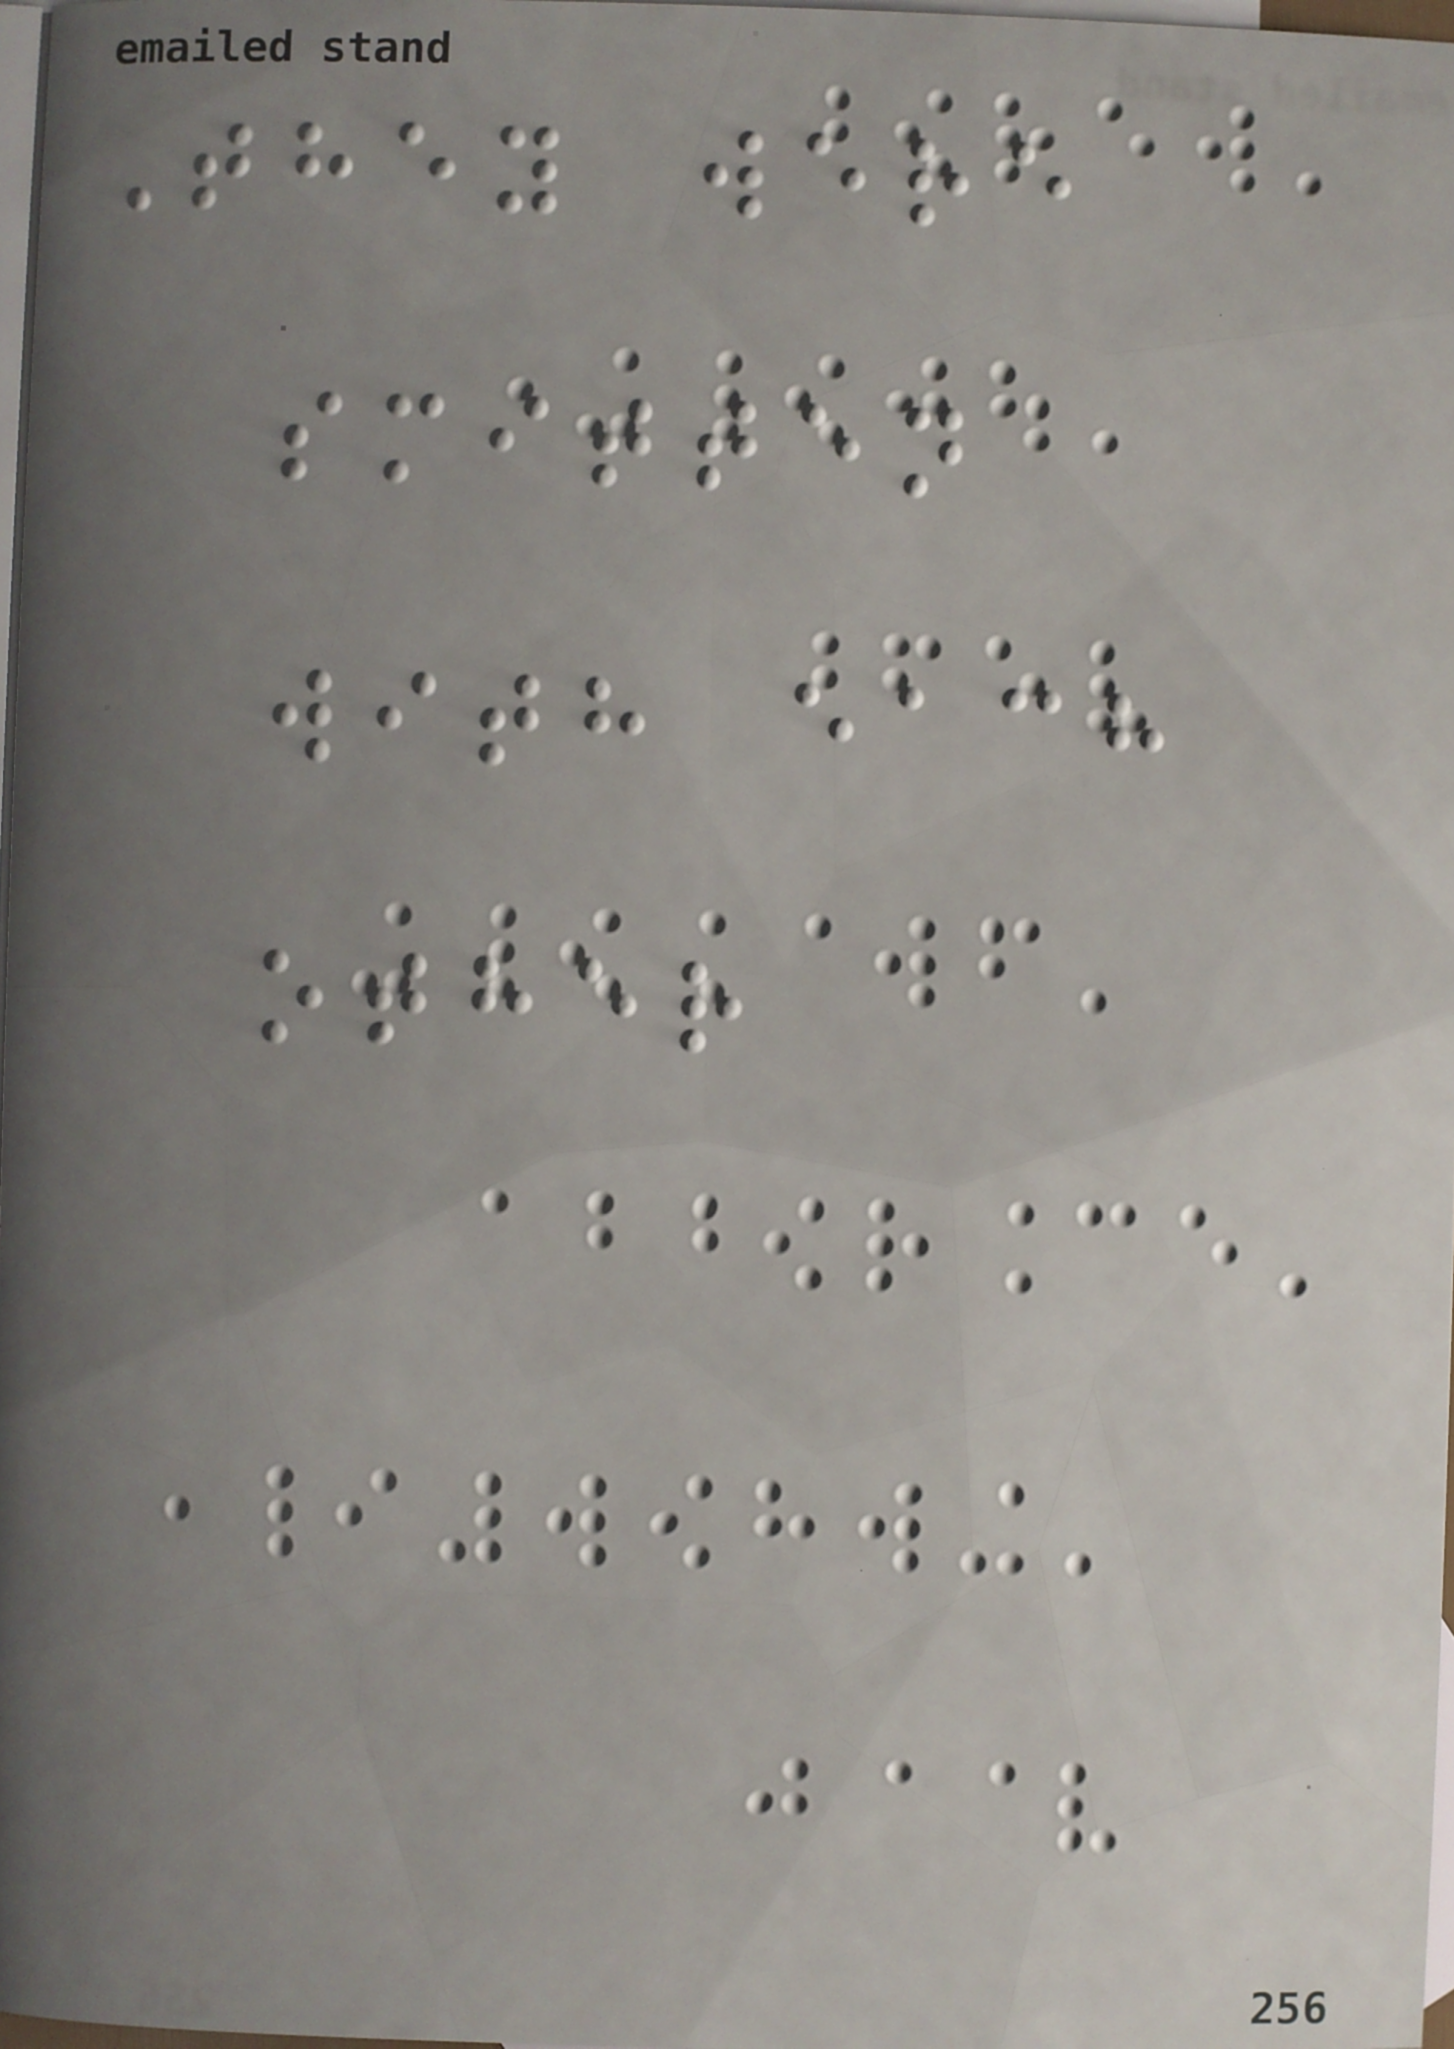They were
smitten
with each
other
